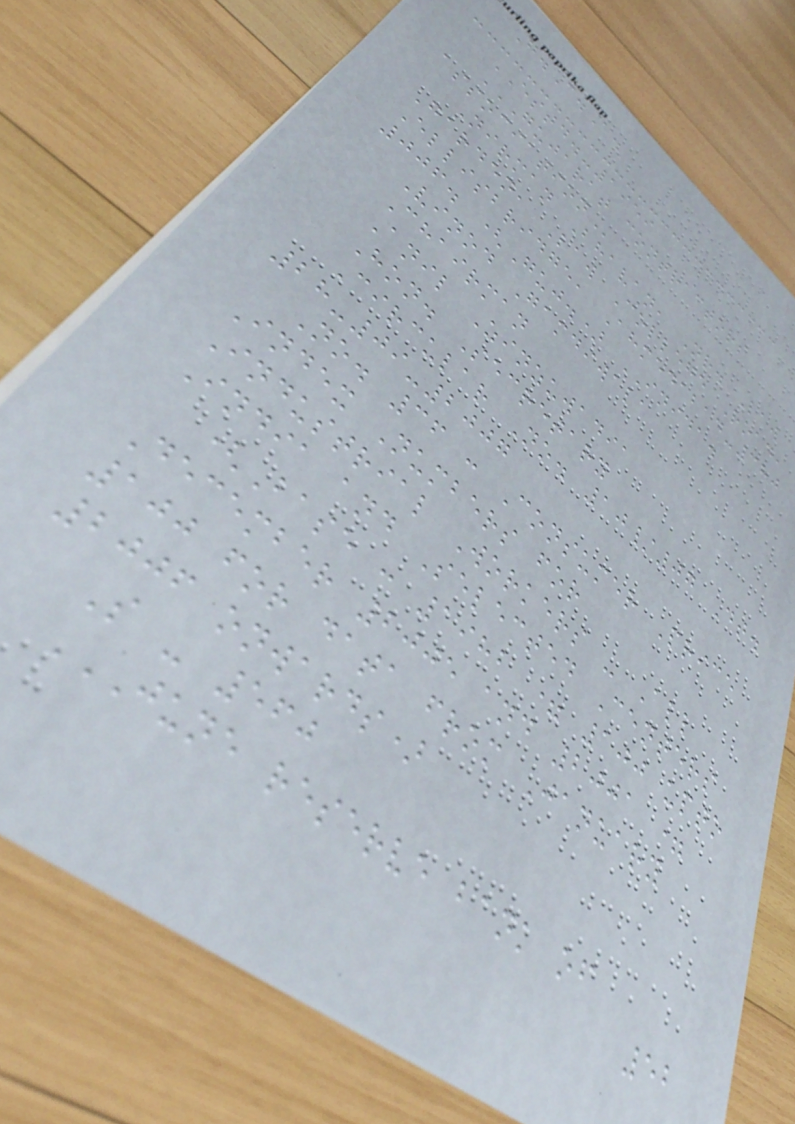G.C.A.
ESTD.-1959
GUJARAT CONTRACTORS
ASSOCIATION
Nirman Bhavan, Nr. Law
Garden, Law College Road,
Ellisbridge, Ahmedabad-380
006. (Guj.) INIDA.
Vinod Gamdiwala
Chairman
Anil Zinzuwadia
Hon. Secretary
Circular No. 10/07 Dt.
28-09-2007
No. 36 : Consumer Price
Index Numbers for
Industrial Workers - All
India and Selected Centers
(Base : 1982 = 100 upto
December 2005 and 2001 =
100 for data from January
2006 onwards)
S - 560
JUNE RESERVE BANK OF
52
